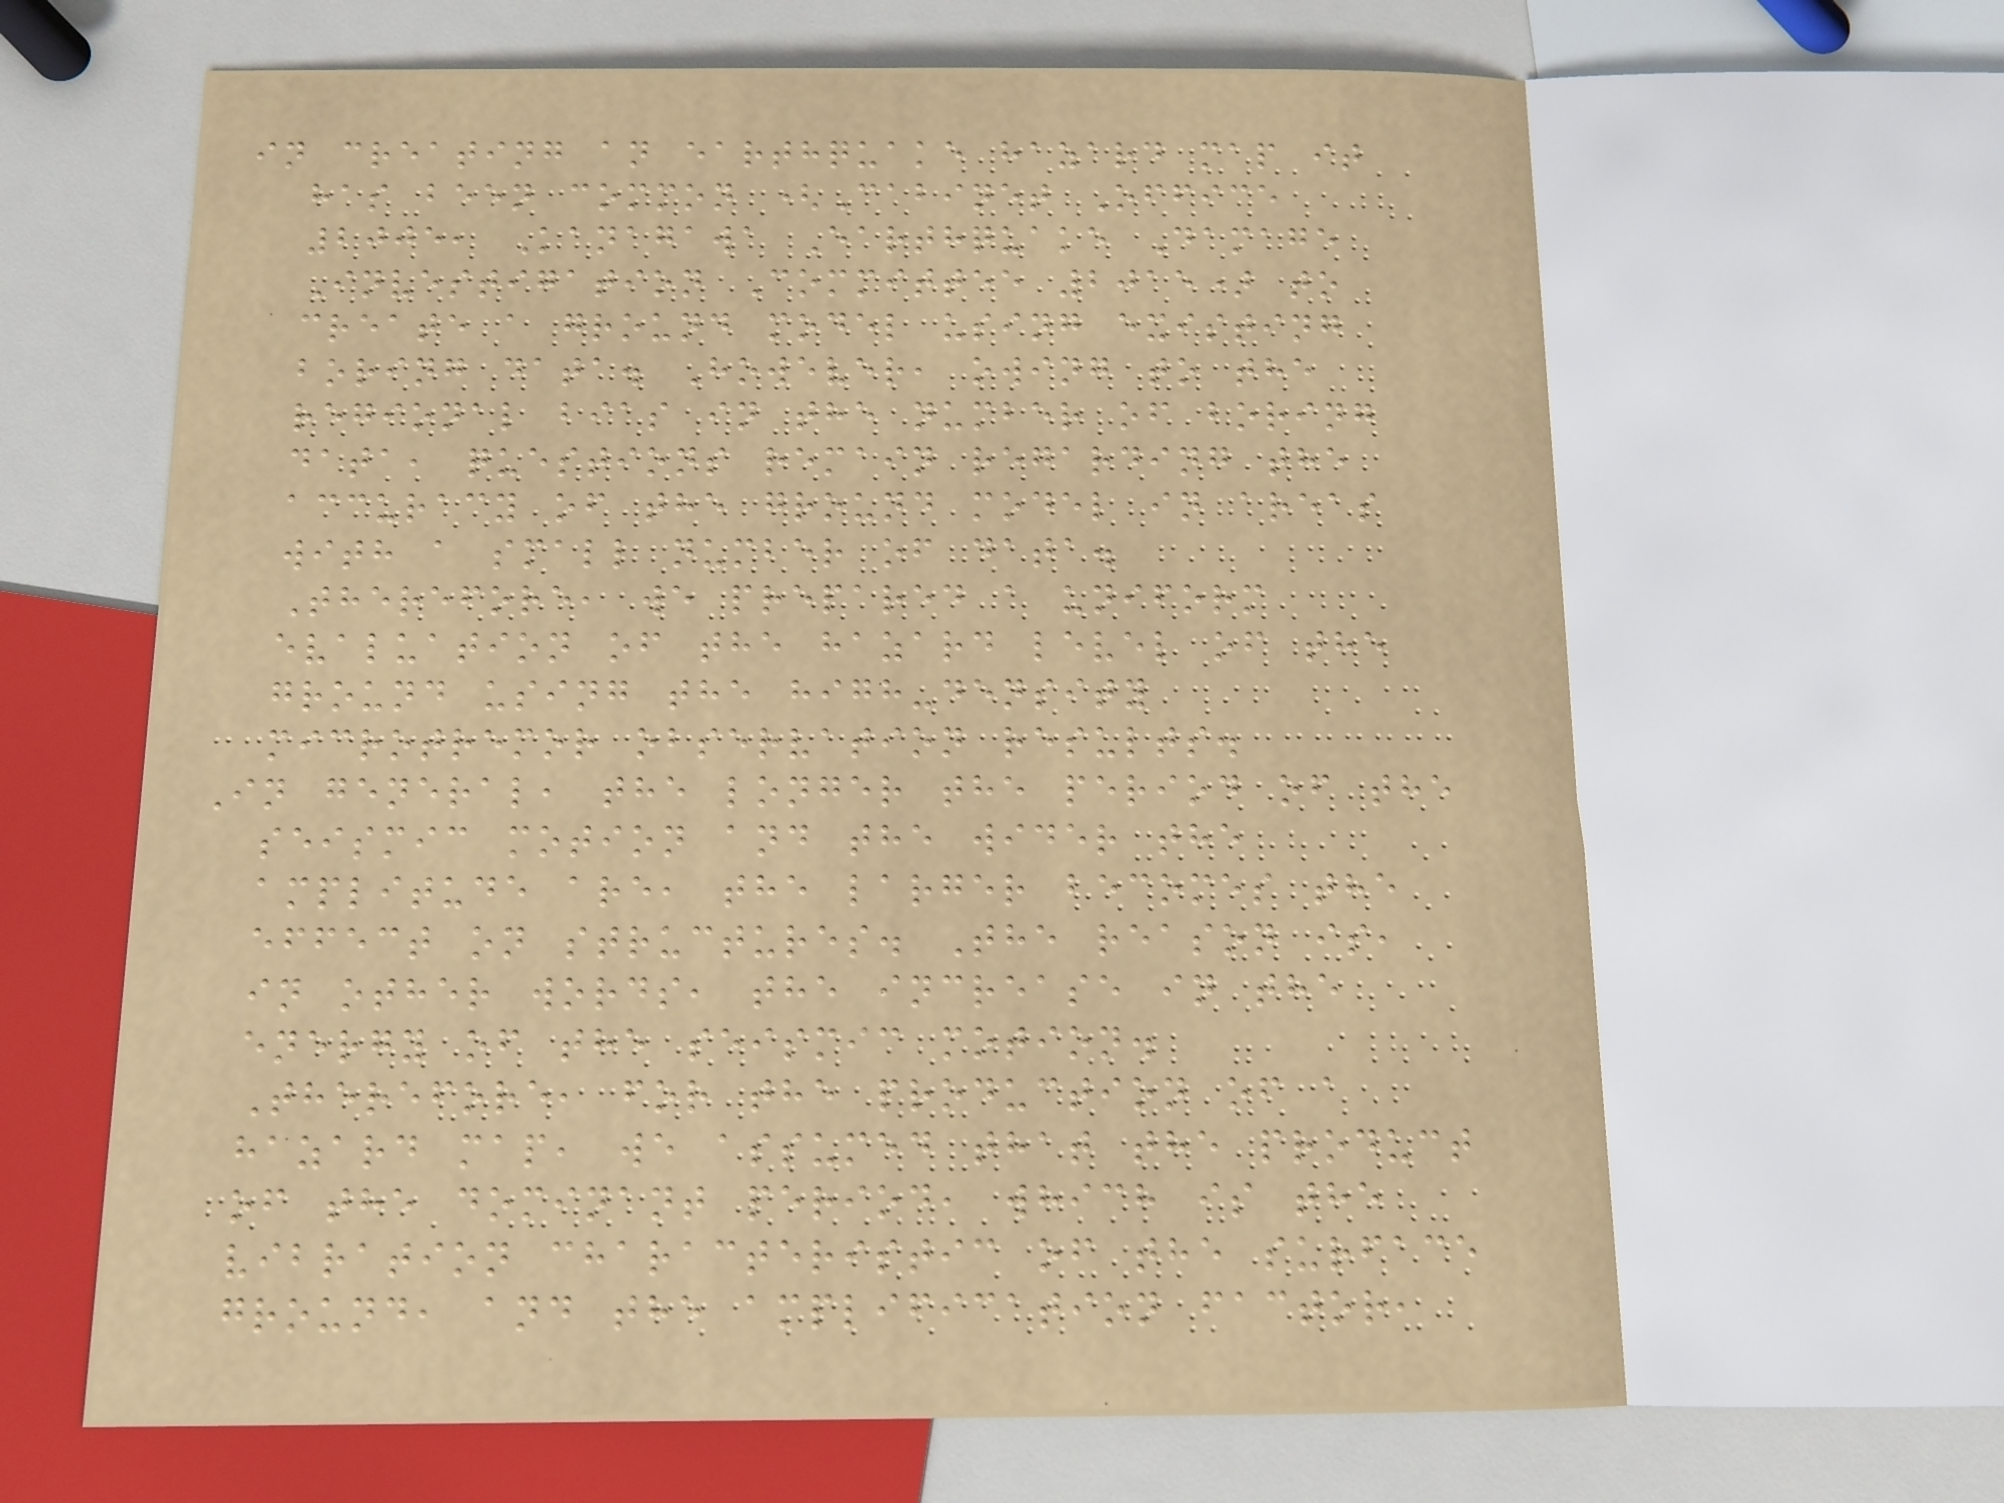in creating an earthquake hazard map it
has been common (Cabinet Office
2005, Kanagawa Earthquake Damage
Investigation Committee 2015) to
create a ground model using existing
boring data. However, owing to the
regional bias in the number of boring
data, questions remain regarding the
accuracy of the ground model in areas
with a small number of data.
Therefore, we prepared a uniform
evaluation of the hazard level of the
ground using the high-density
microtremor observation results.
In general, the longer the period of the
seismic motion and the wider the
amplitude are, the larger becomes the
effect on structures. The reason is,
in other words, the increase in the
energy of the seismic motion.
Therefore, for the production of a
hazard map, we assumed that the product
of the dominant period, which is the
vibration characteristic of the surface
ground, and the amplification factor,
